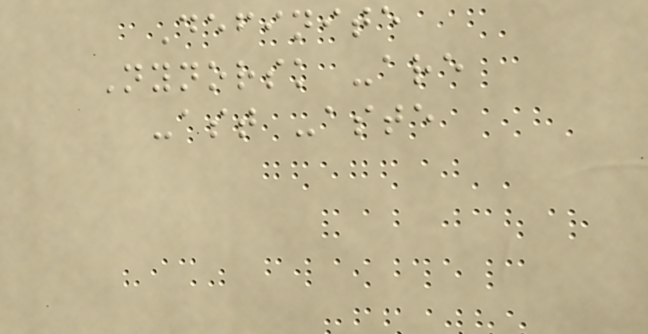Definite
Nynorsk -are
-ast -aste
